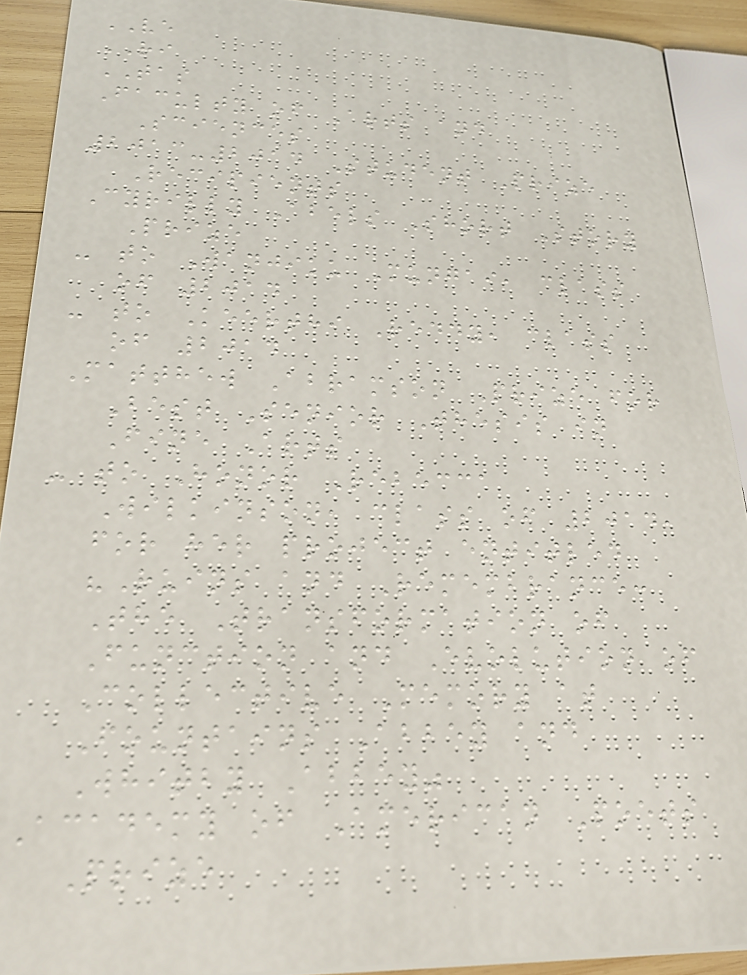VE
RI
TAS
Faculty of Arts and
Sciences
2013-2014 Student Prize
Recipients
Cyrilly Abels Short Story
Prize
- to Wanjiku Mungai, class
of 2014
- to Keerthi Reddy, class
of 2014
Matthew Abramson Prize for
Best Senior Thesis in
Fine Arts
- to Honor Rebecca
Wilkinson, class of 2014,
for her project entitled
"Ruins and Remembrance:
The Transformation of
Function and Evolution of
Collective Memory at
Fountains Abbey and
Whitby Abbey"
Academy of American Poets
Prize
